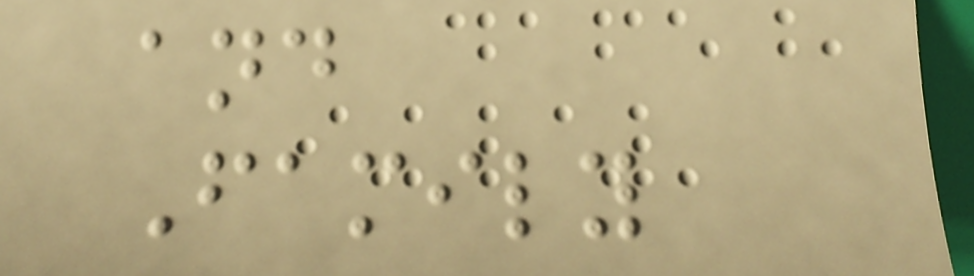and
Family
